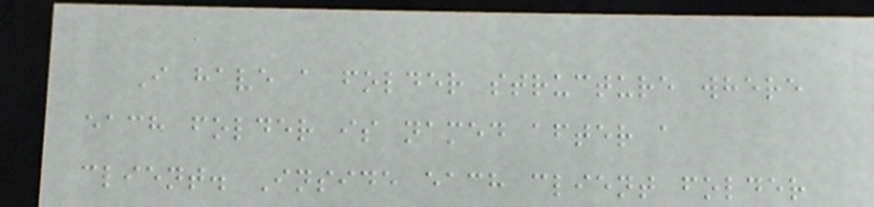I have a folder structure where
each folder is named after a
client. Inside each client folder
